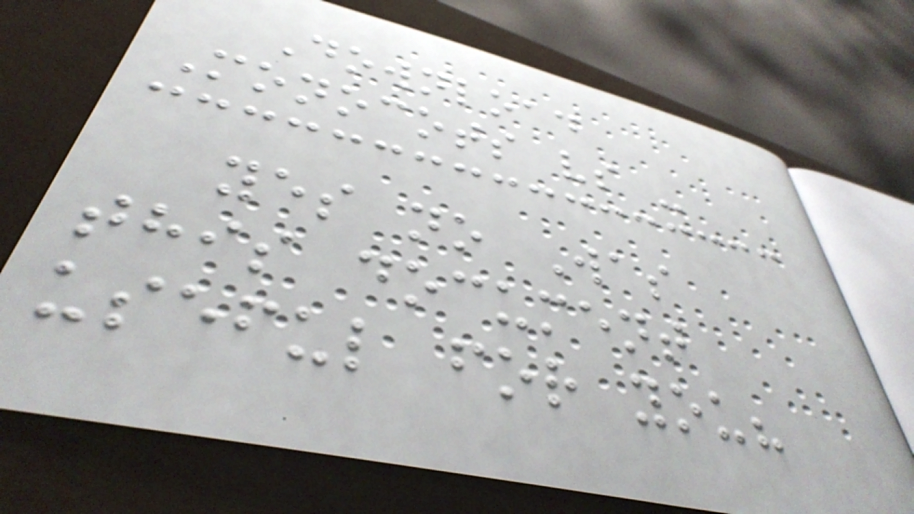Download
Monocots vs -
yes no Was
this document
useful for you?
